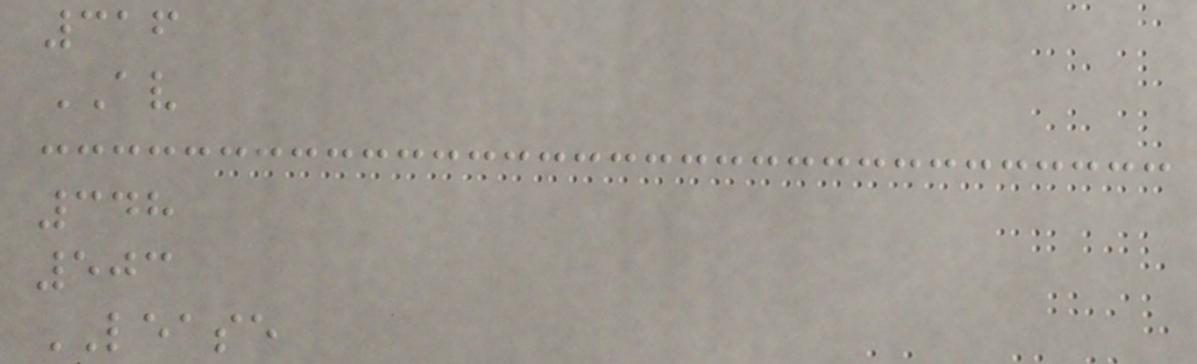316
AV
348
503
LEASE
